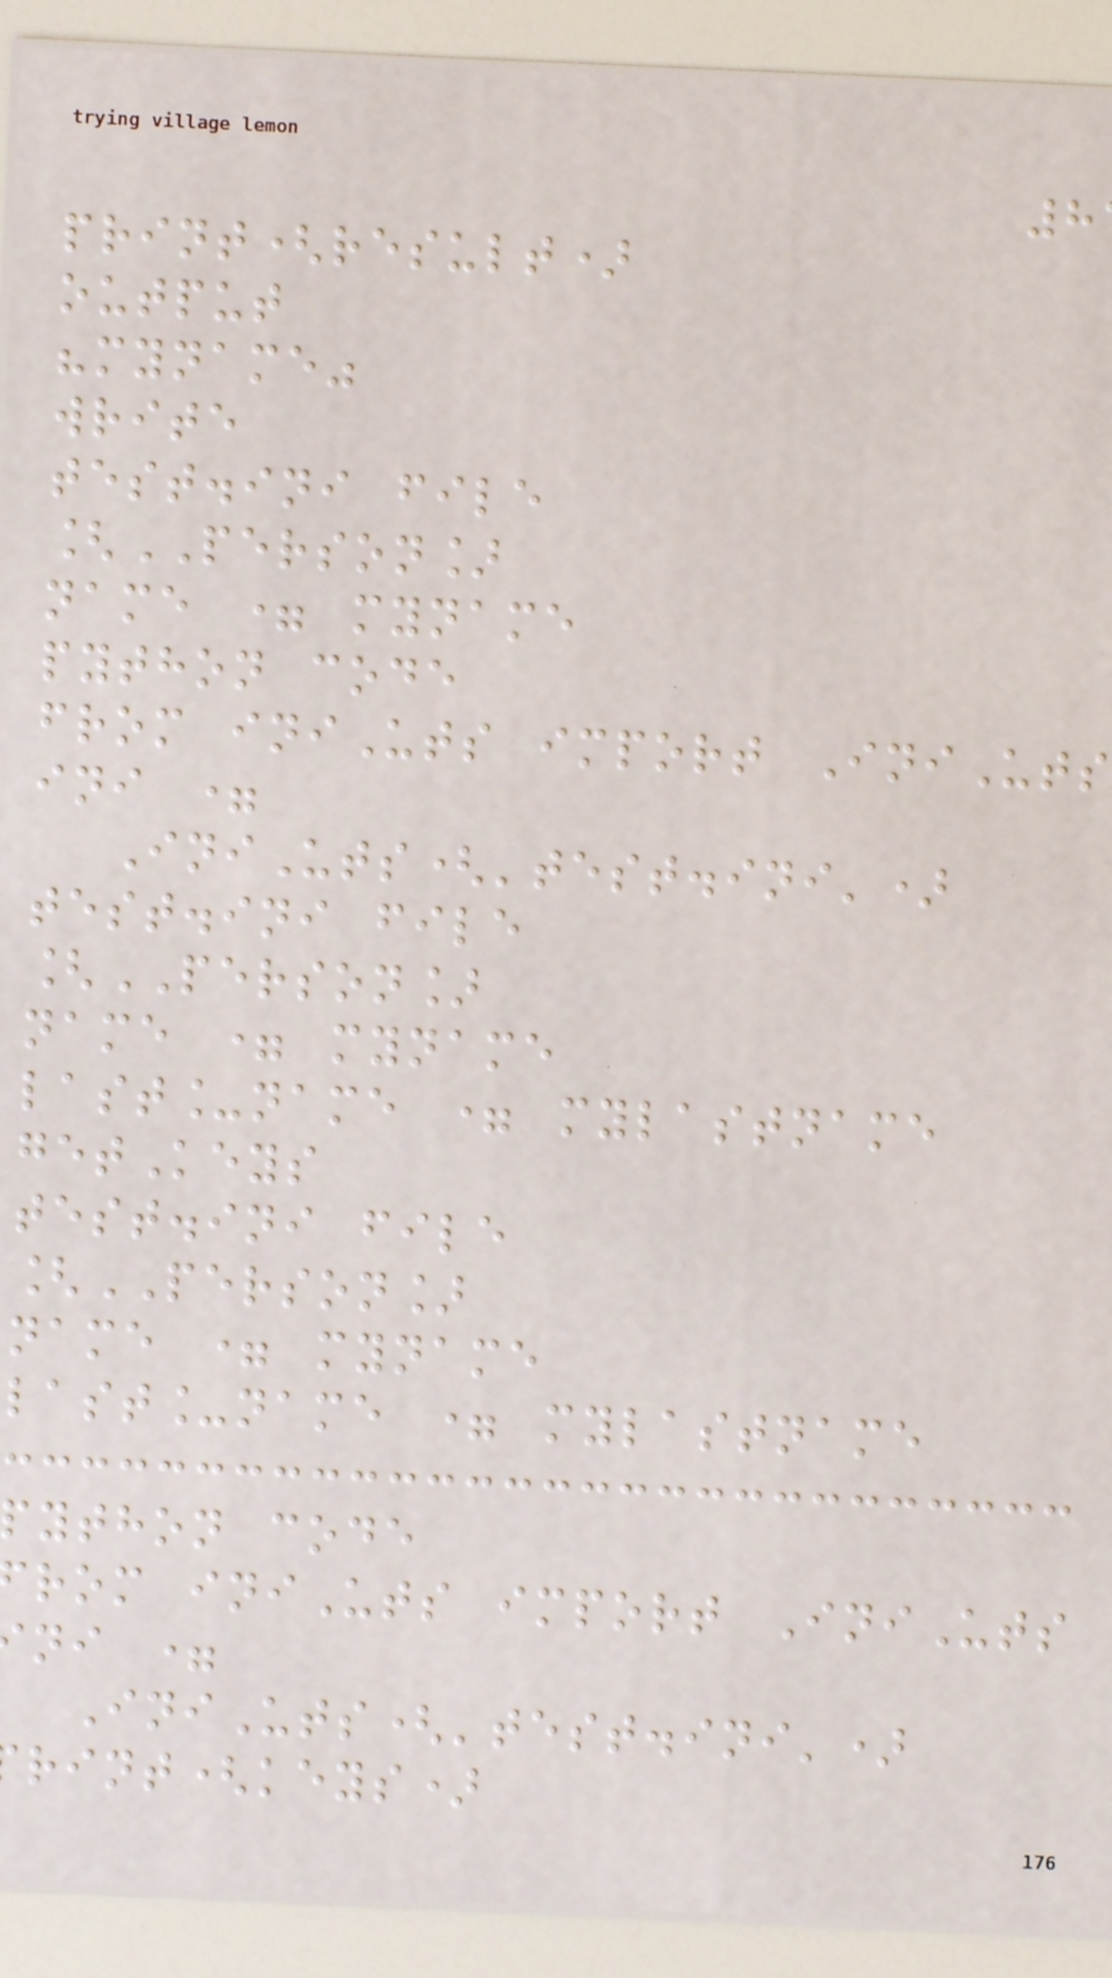print(result)
output
"myname"
write
test.ini file
[PERSON]
name = myname
python code
from iniUts import IniUts
ini =
IniUts('test.ini')
test.ini file
[PERSON]
name = myname
last_name = mylastname
getKeys
test.ini file
[PERSON]
name = myname
last_name = mylastname
python code
rom iniUts import IniUts
ni =
IniUts('test.ini')
rint(keys)
